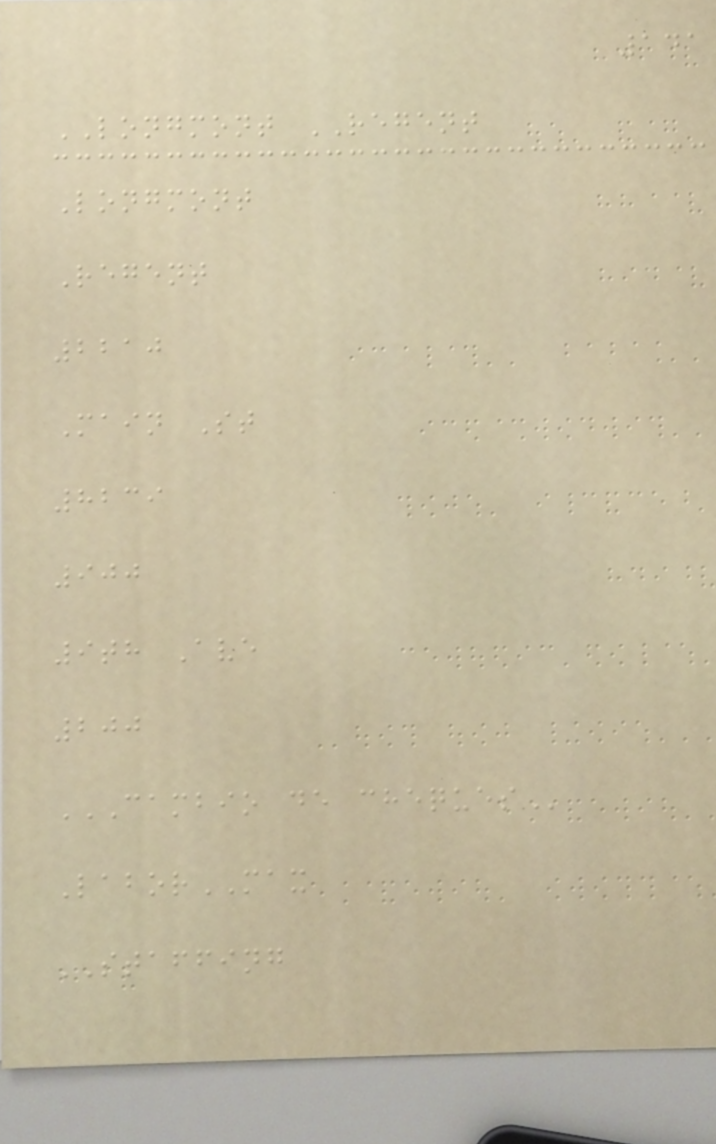141
LONGMONT REGENT
Longmont
Regent
2210
Main St
8239
900
9th Ave
200
CAMBIO DE CHEQUES
LaborMAX
STAFFING
